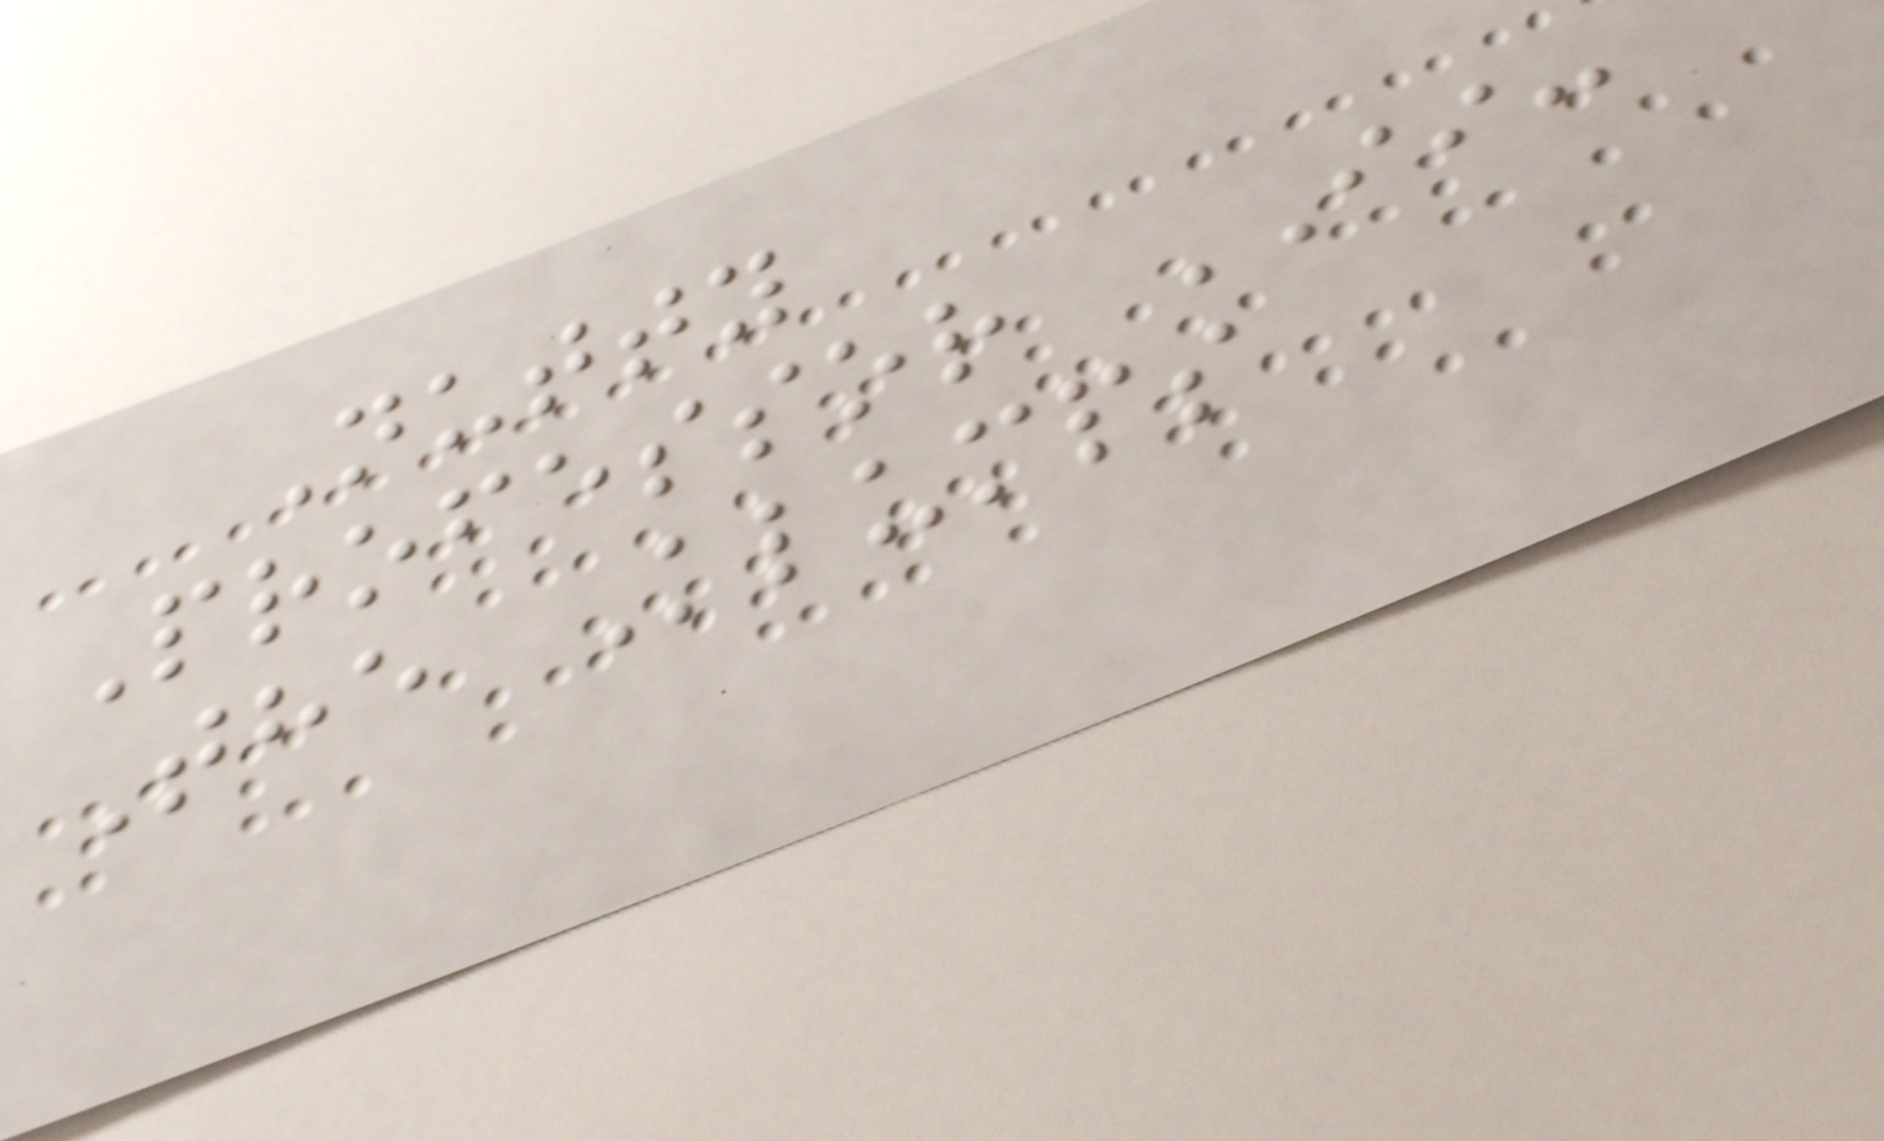Nutty
Professor II:
The Klumps
